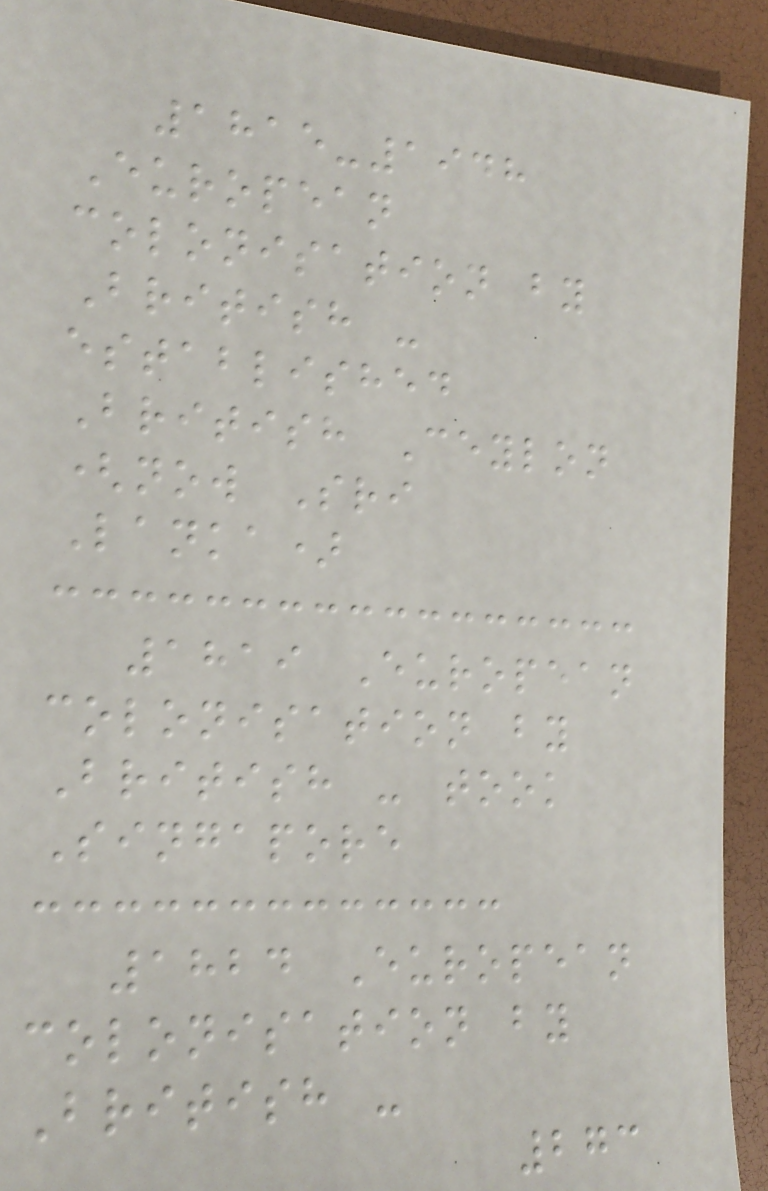1815-1948
European
colonisation by
British -
established
British Ceylon
(now Sri
Lanka)
1819 European
colonisation by
British - took
Singapore
1824 European
colonisation by
British -
273
